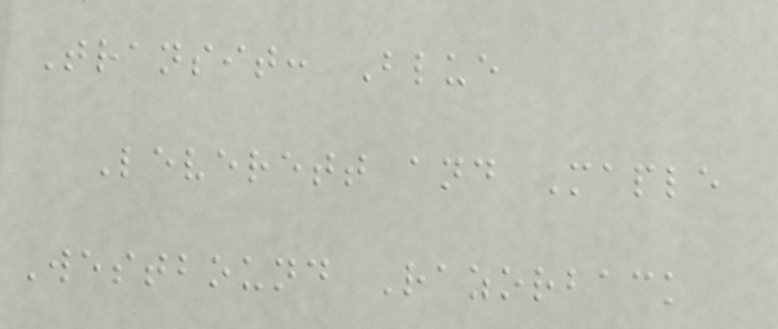Transit: Blue
Leverett and Maple
Westbound Razorback
